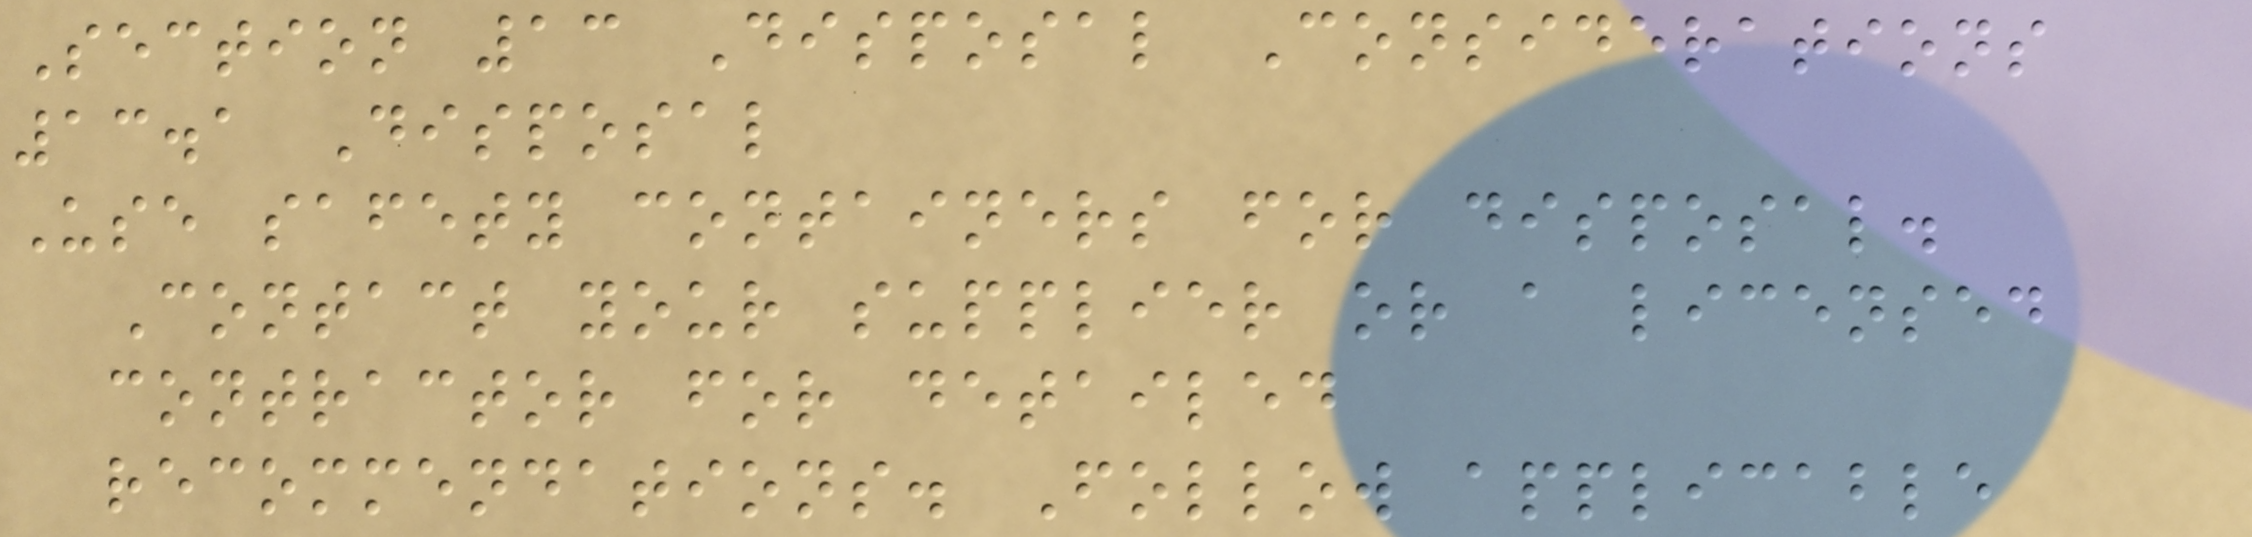Section 13 Disposal Considerations
13.1 Disposal
Use safety containers for disposal.
Contact your supplier or a licensed
contractor for detailed
recommendations. Follow applicable
